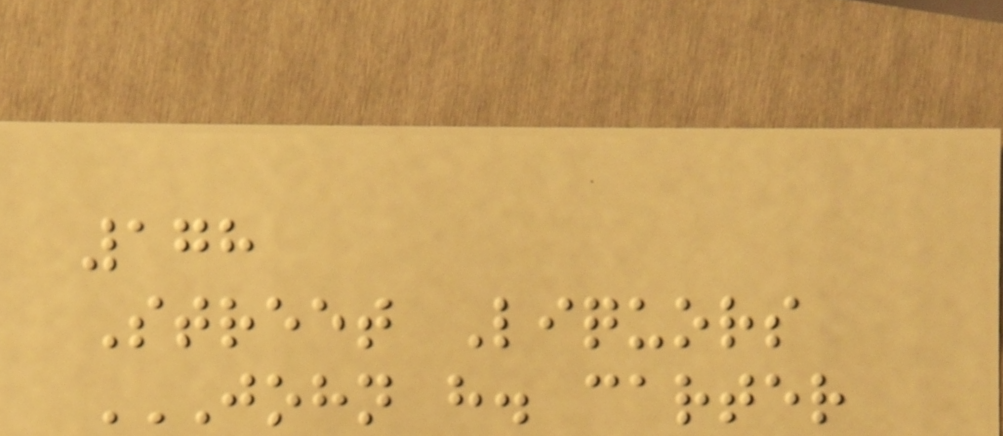178
Street Liquors
JOHN H. CARTER
